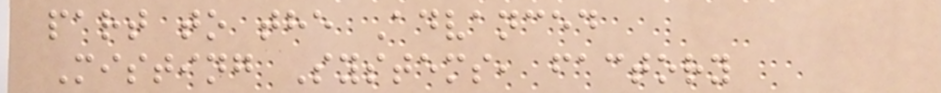part to the Advanced
Misting Systems, factory
